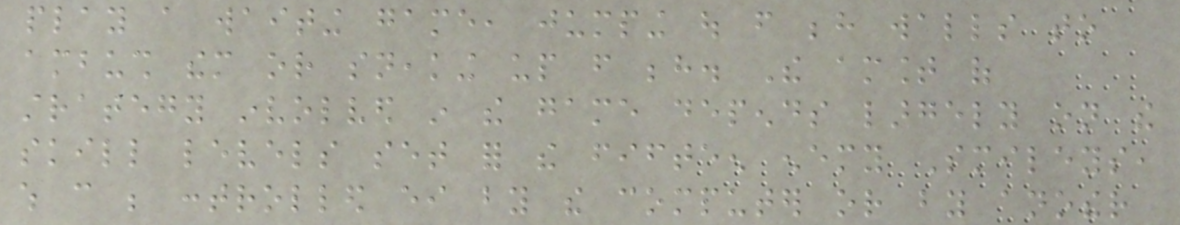play a waiting game, jumping out from behind walls to
ambush them or sneaking up from behind. The amount of
strategy involved in the game depends largely on the
skill levels set for the fifteen enemy Smileys,
which can be controlled either by the computer or by another
